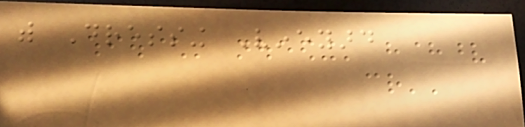with Dressing Vineyard
